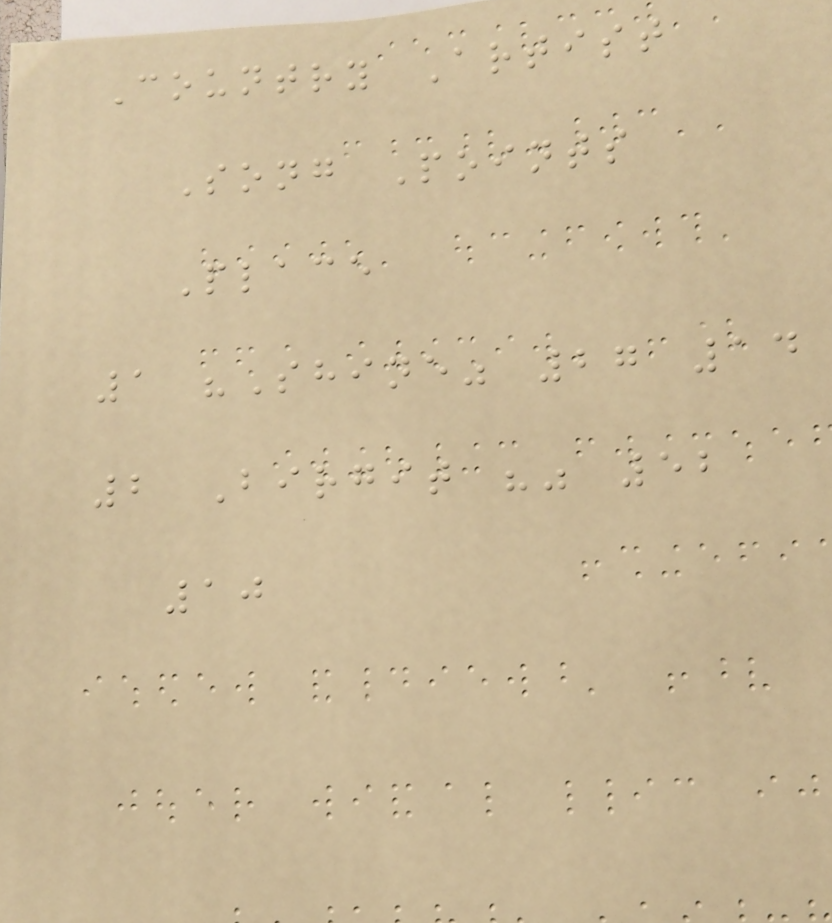Country Artist
Song Points
Place
1 "Shine" 27 14
2 Birgit "" 52
10
